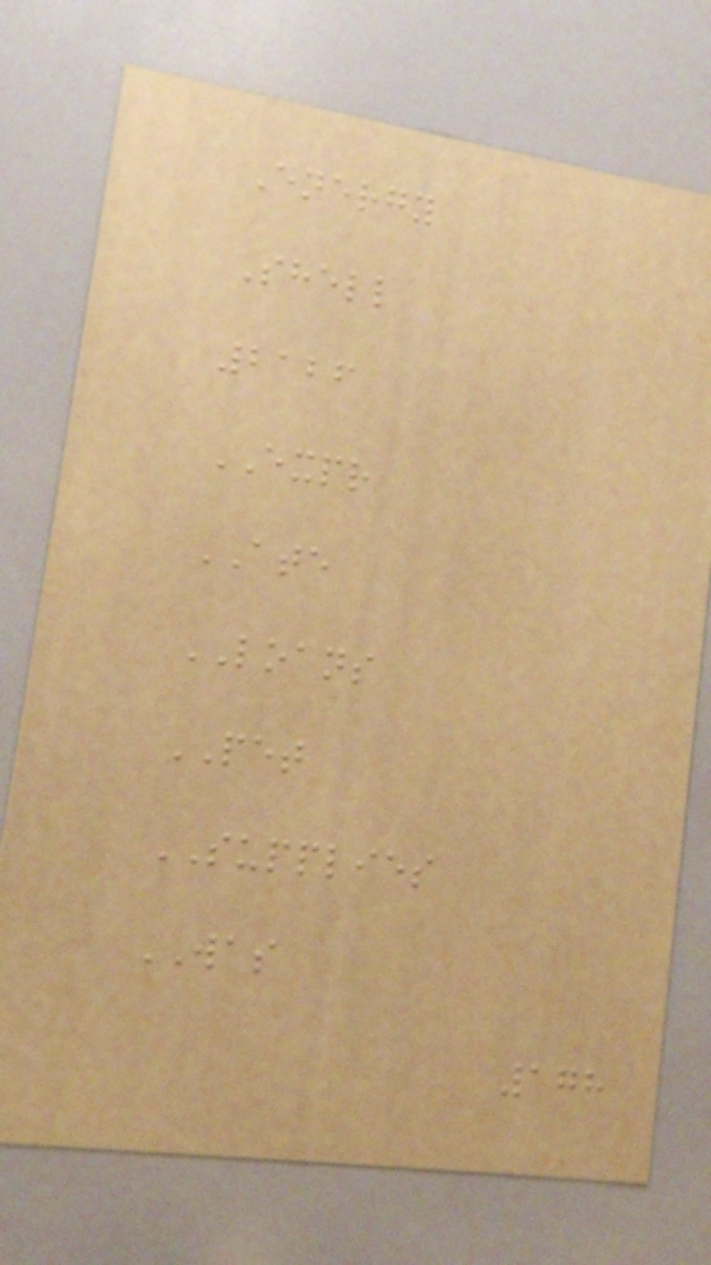Energy
Shell
2126
EXPR
ATE
LOANS
PET
SUPPLIES
WAS
178
